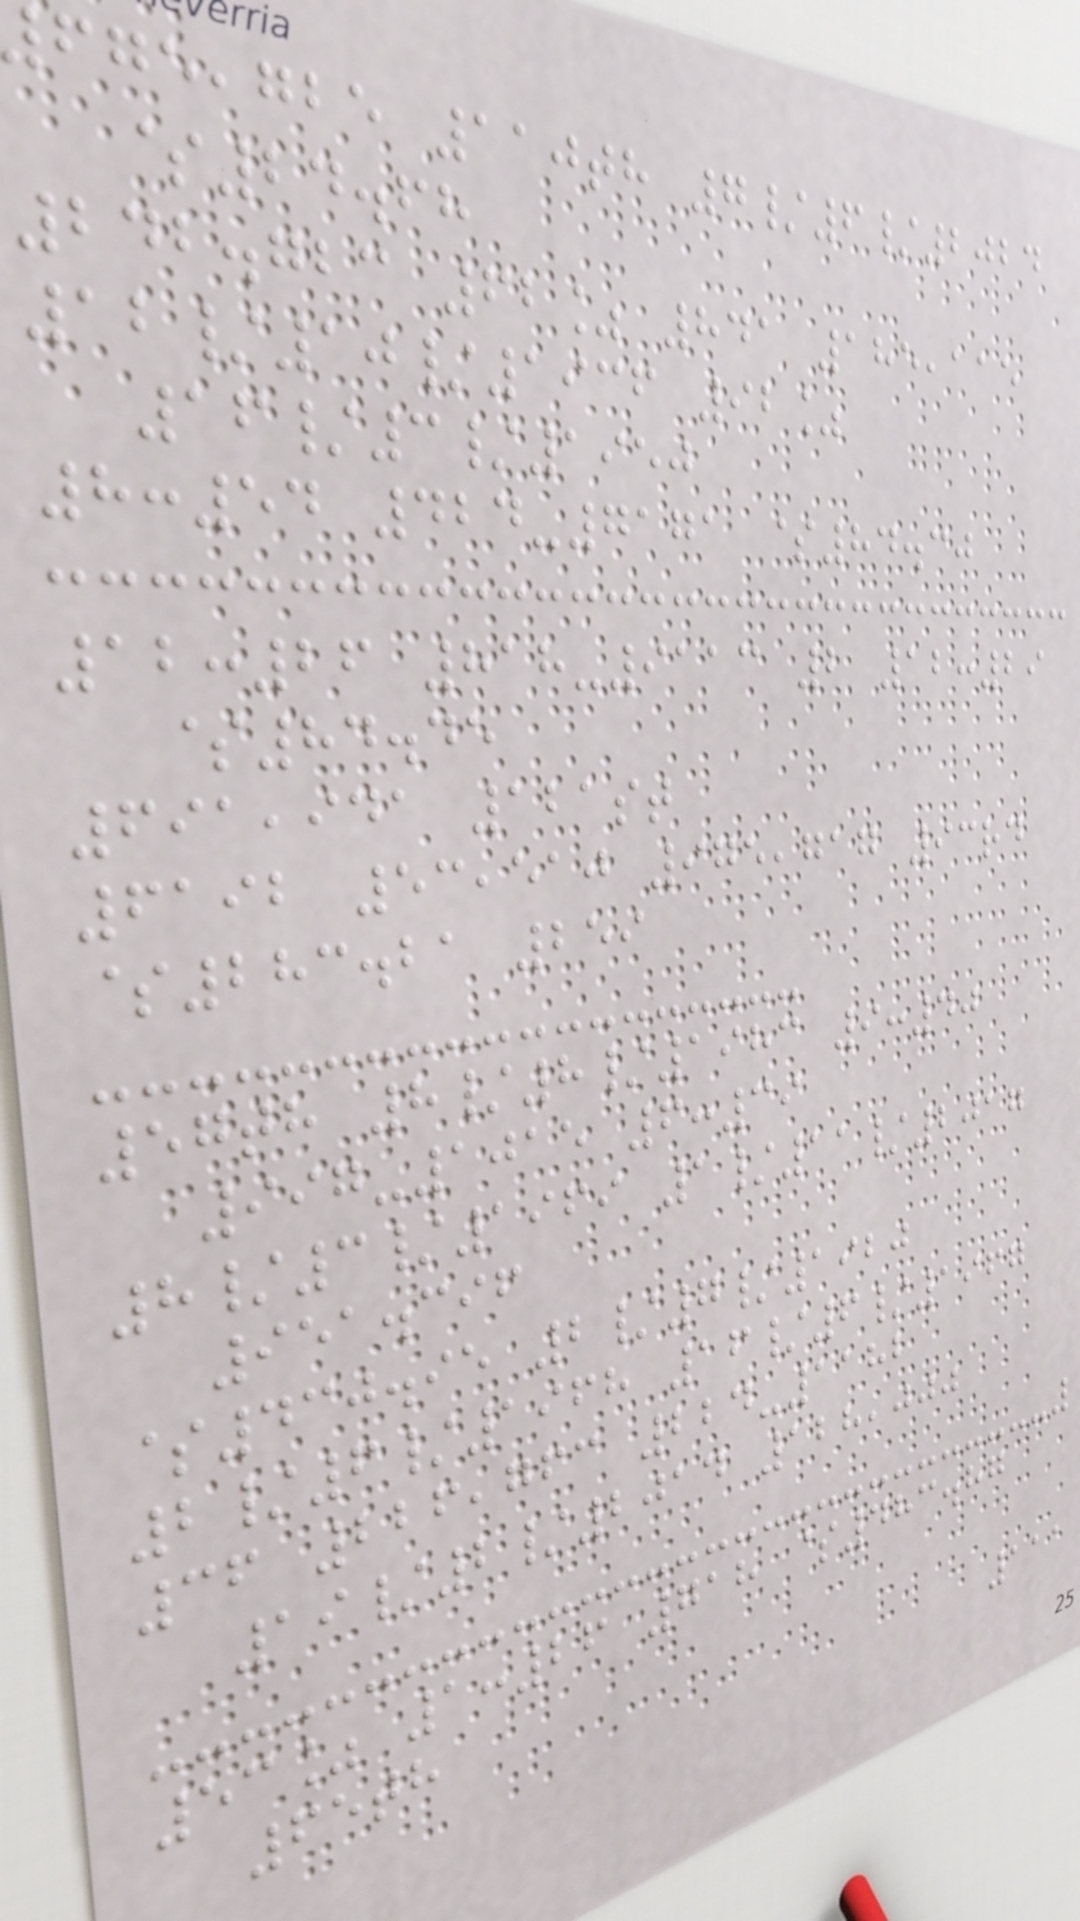,gbe 110th 7/6/2024
$24.68
242.723 62% 841 185,115
12/10/1936 92%
16/3/1950
8:54 424-7171 $84.30
12:26 818-9113 2 12:29
$84.45
691,941 121st
6192 53,510 975,717 93rd
$283.21 259
57th 8/8/1983 9:40
997-1015 6:39
8/3/1969 1/11/2017
951.396
$430.95 2/7/1920
2/6/1968 16/6/1967
36 226,763 224-1182
19/2/2014 128,000
53% 1:26 718 $483.87
65th
111
